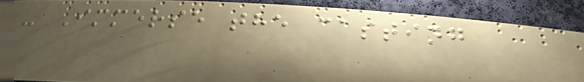- Immerse the casting
